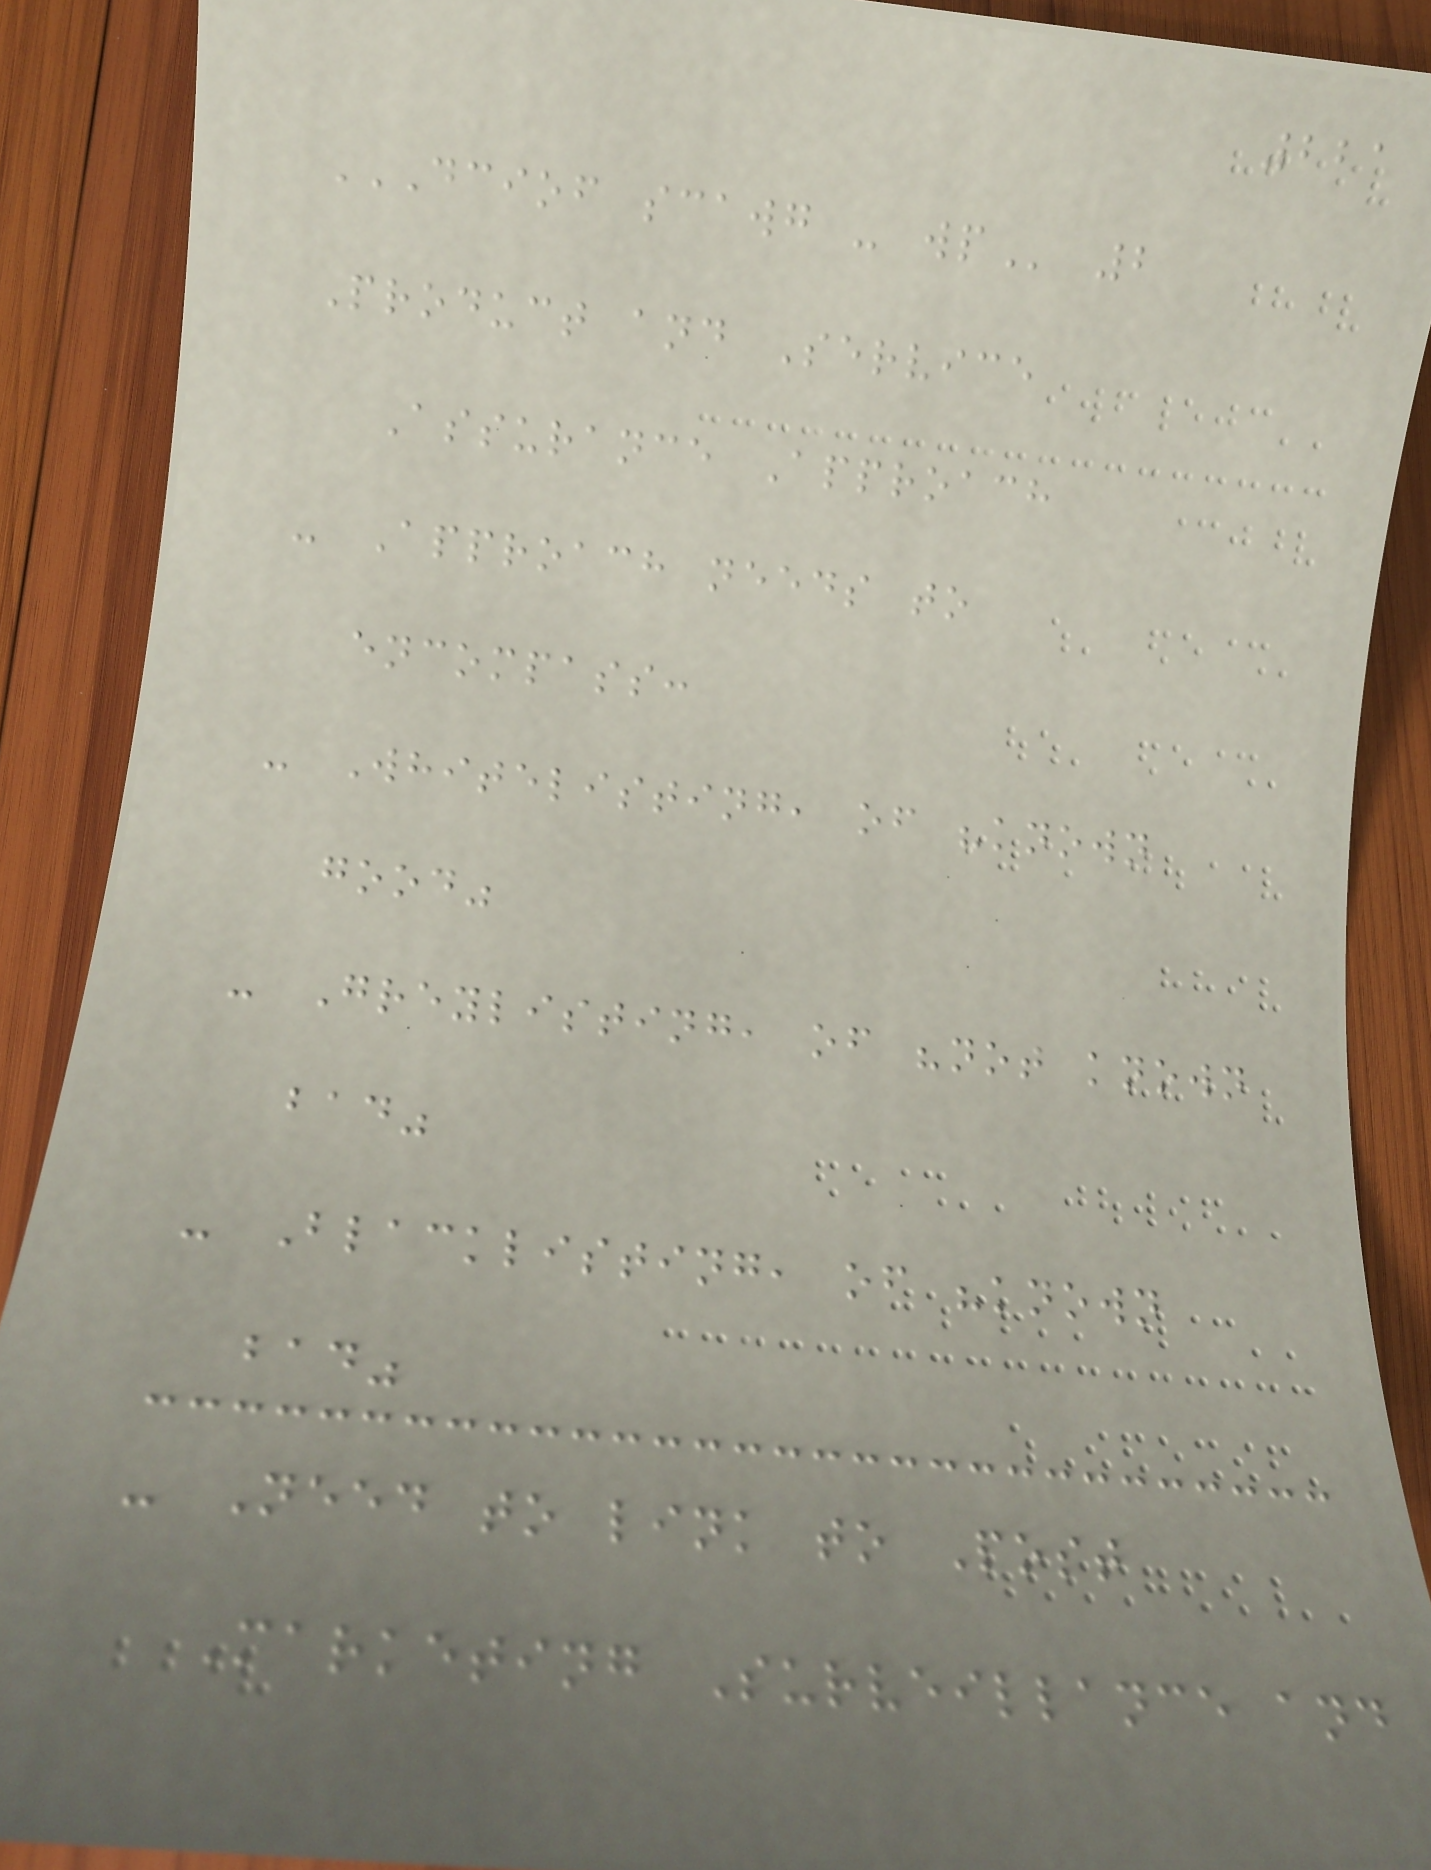221
DCIOF SCAWG - WP 2
Product and Service
Assurance Approach
- Approach needs to
encompass:
- Whitelisting, of "known
good"
- Greylisting, of "not known
bad"
- Blacklisting, of "known
bad"
- Need to link to Post
Marketing Surveillance and
